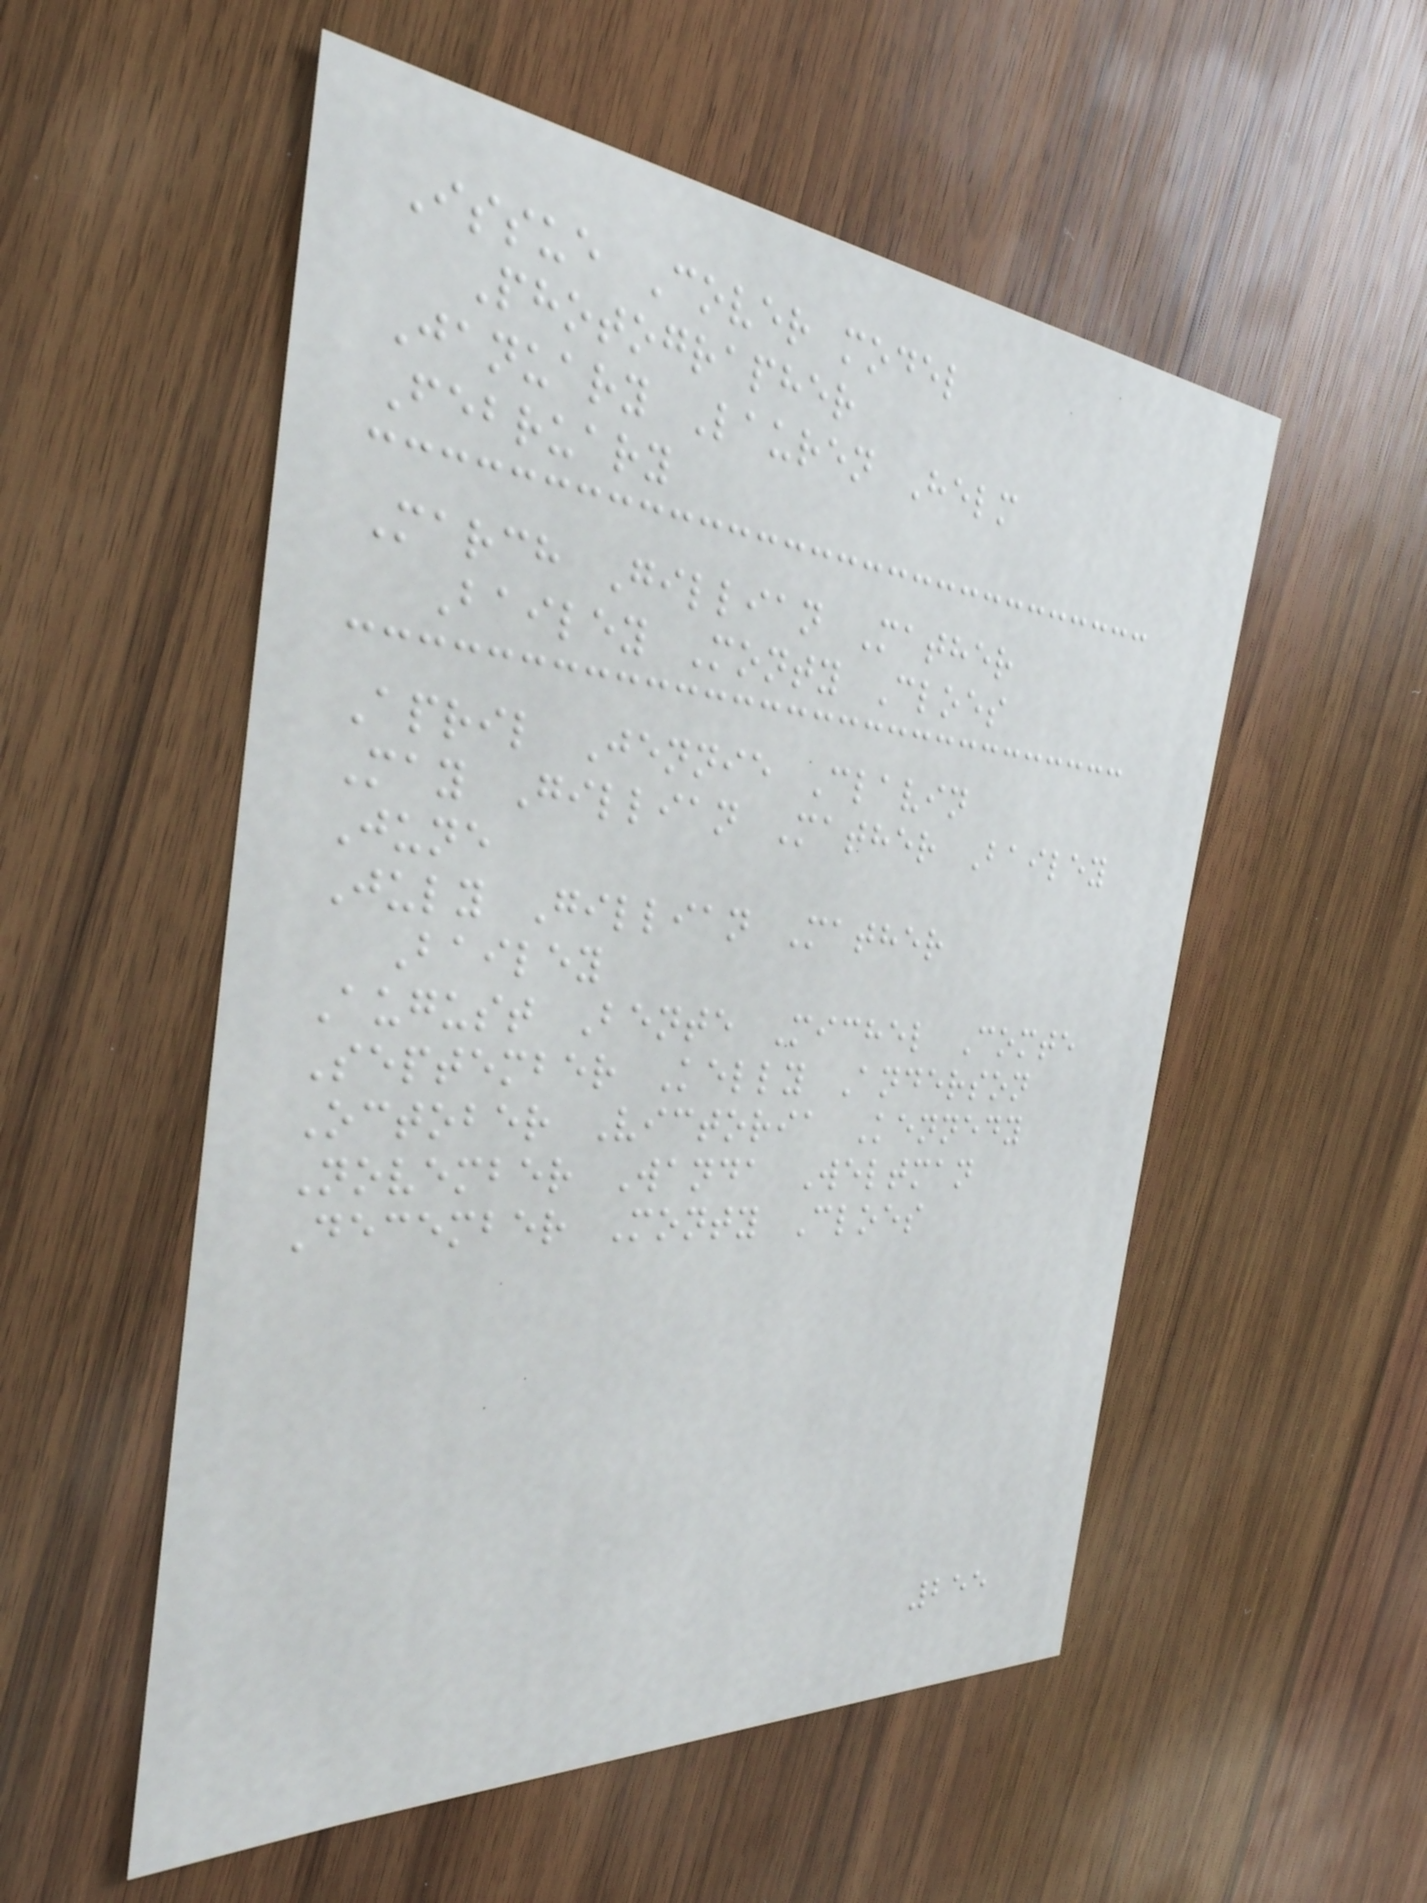Issue Cover model
Photographer
January Lauren Helm
February
March Gillian Mather
Bailey Monty Cloes
April Jennie Clavin
May Gillian Mather Bailey
June
July Gillian Mather
Bailey
August Bente Michel Comte
September Kelly Anderson
October Victoria Kennedy
November Wanda Weltman
December Monty Cloes
255
